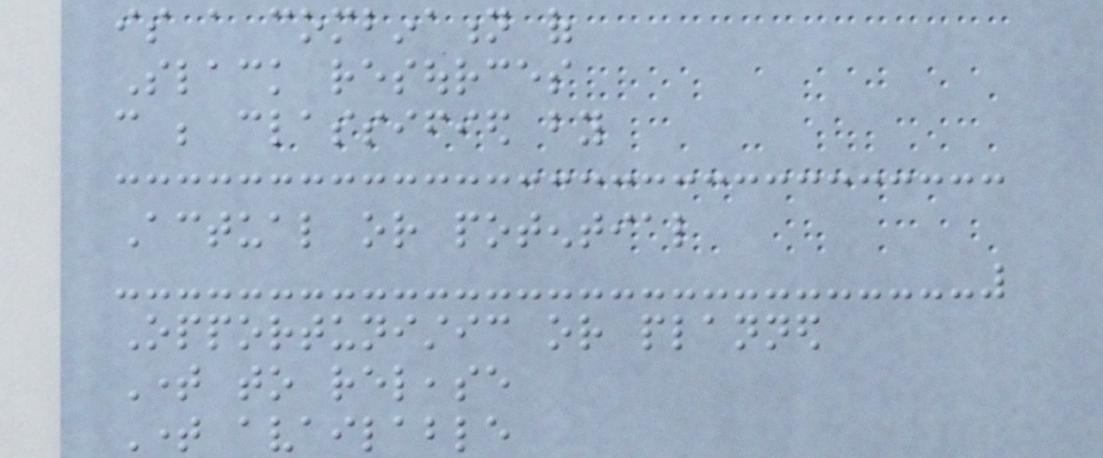is a combination of
Slack resources
can be classified by
Actual or potential
Opportunistic or planned
Time to release
Time available
